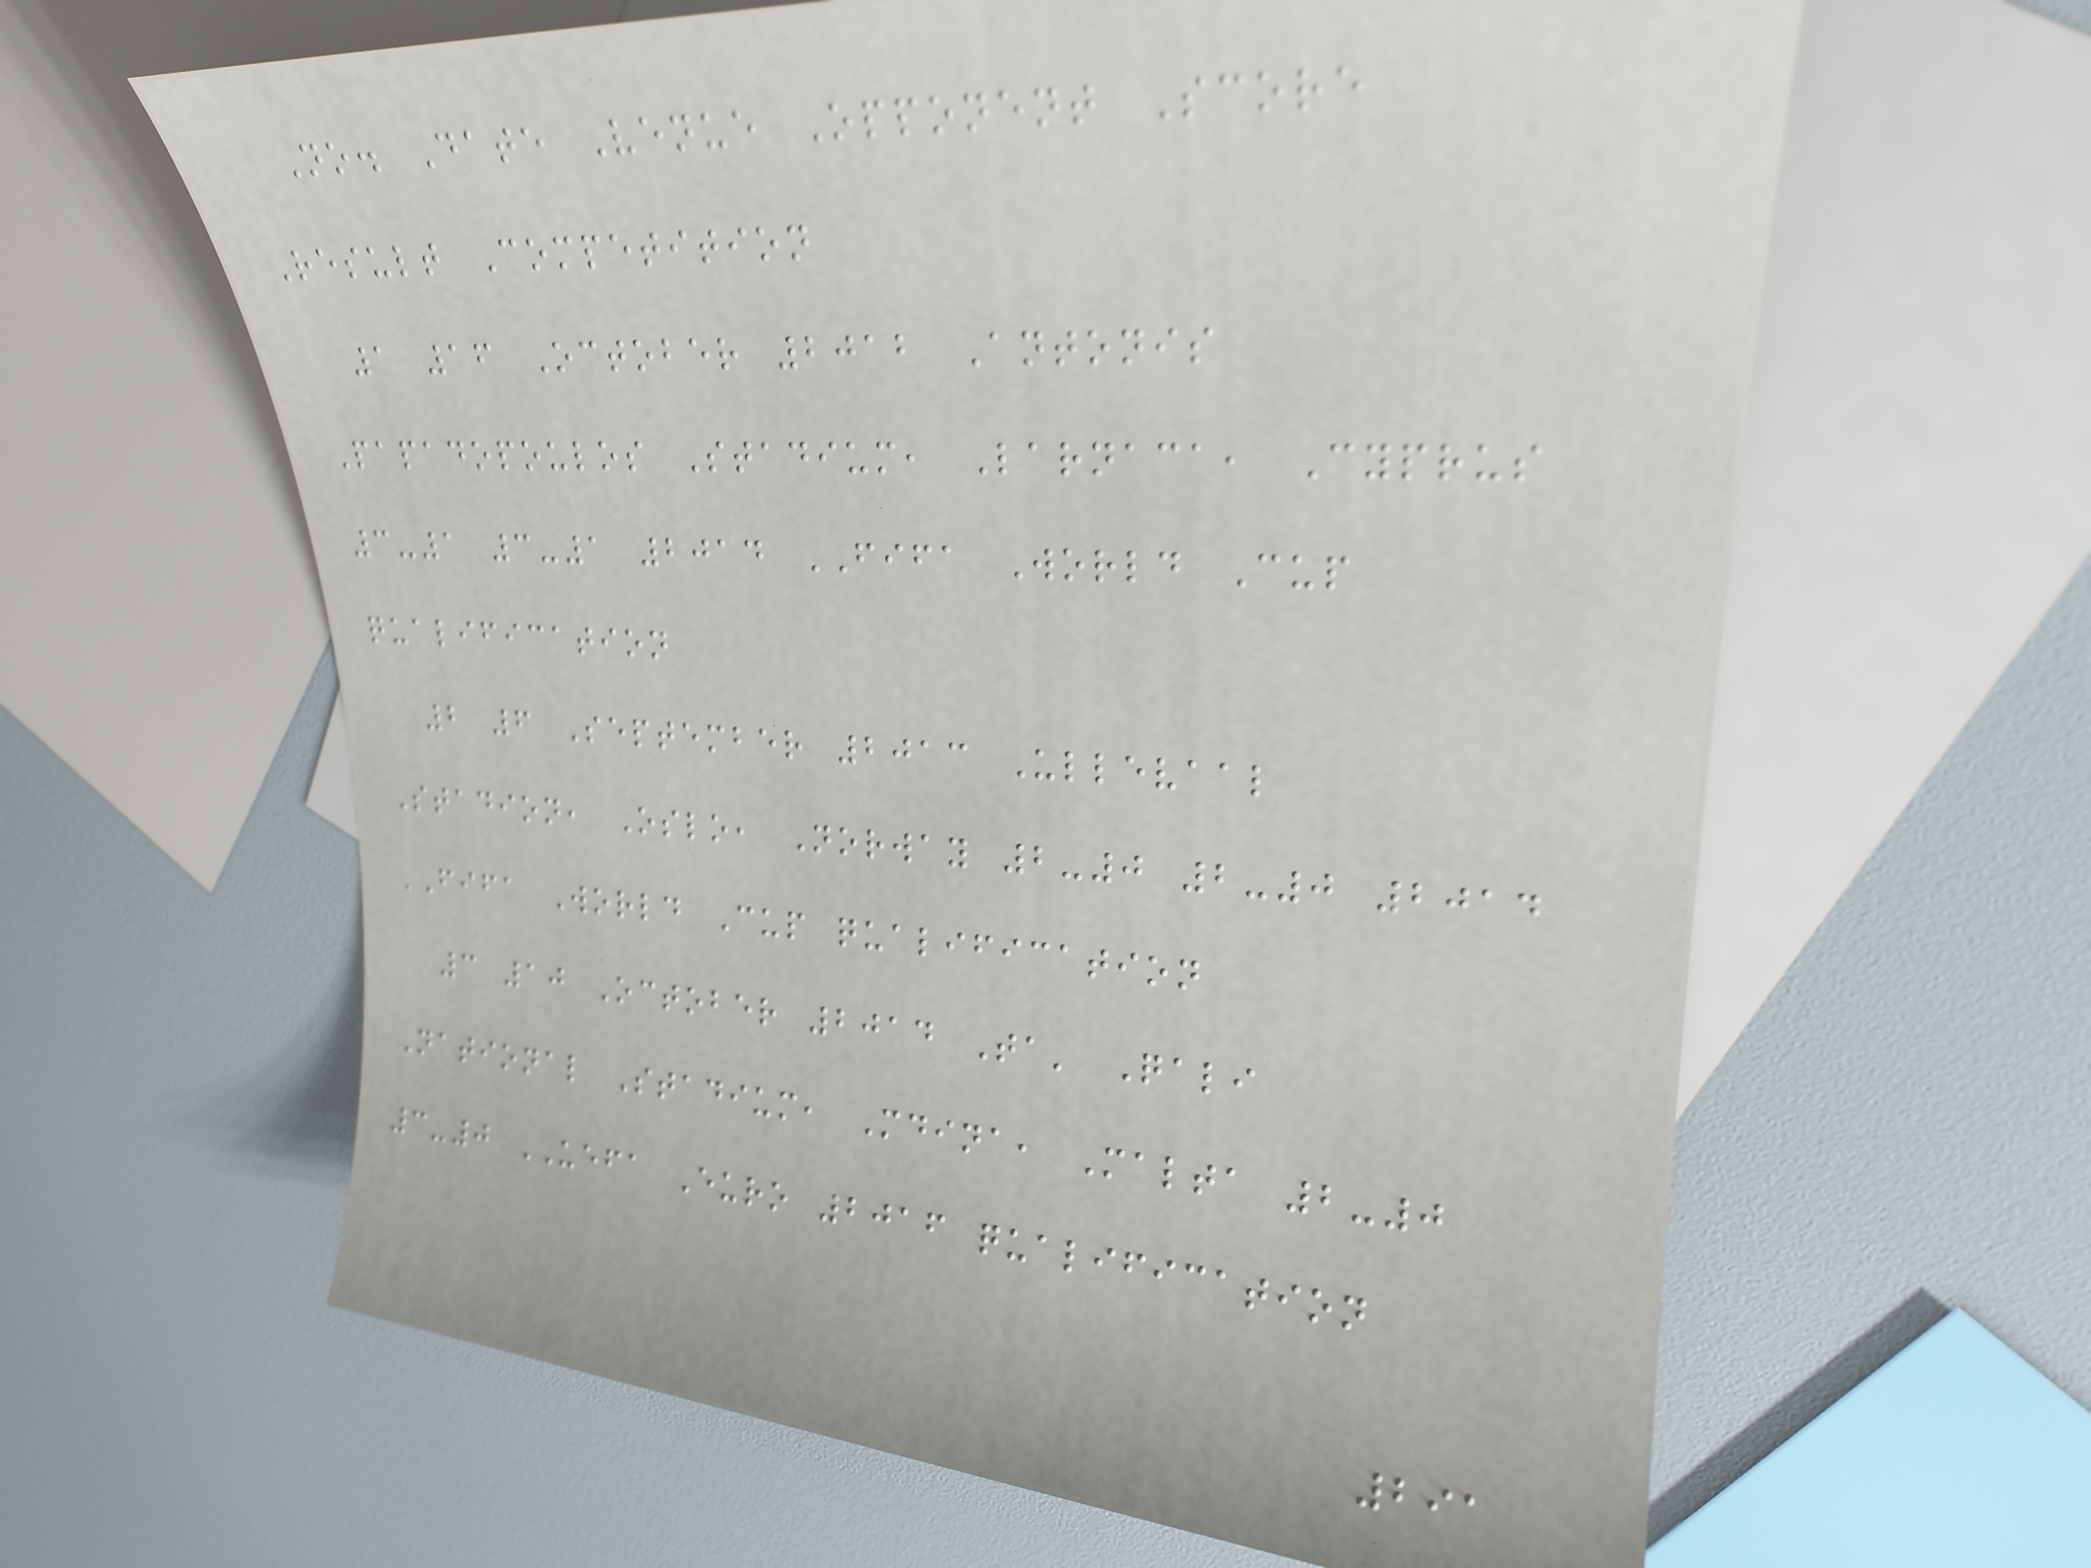No. Date Venue Opponent Score
Result Competition
1 16 October 2012 Antonis
Papadopoulos Stadium, Larnaca, Cyprus
3-1 3-1 2014 FIFA World Cup
qualification
2 6 September 2013 Ullevaal
Stadion, Oslo, Norway 2-0 2-0 2014
FIFA World Cup qualification
3 10 October 2014 Ta' Qali
National Stadium, Mdina, Malta 2-0
3-0 UEFA Euro 2016 qualification
291
